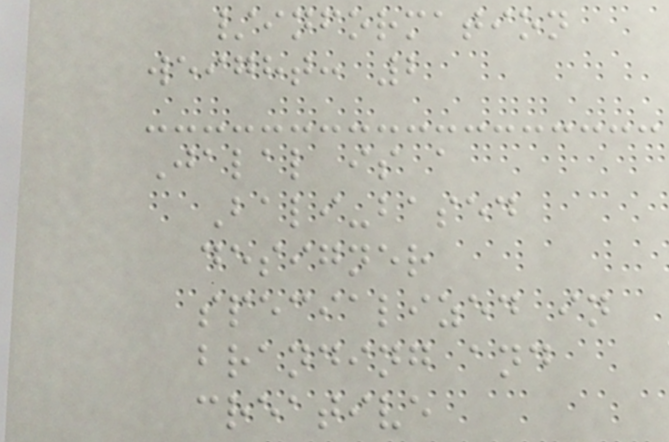/information
weight: 2
Jalal is a
Bali-based
designer
specialized in
branding and
creative
